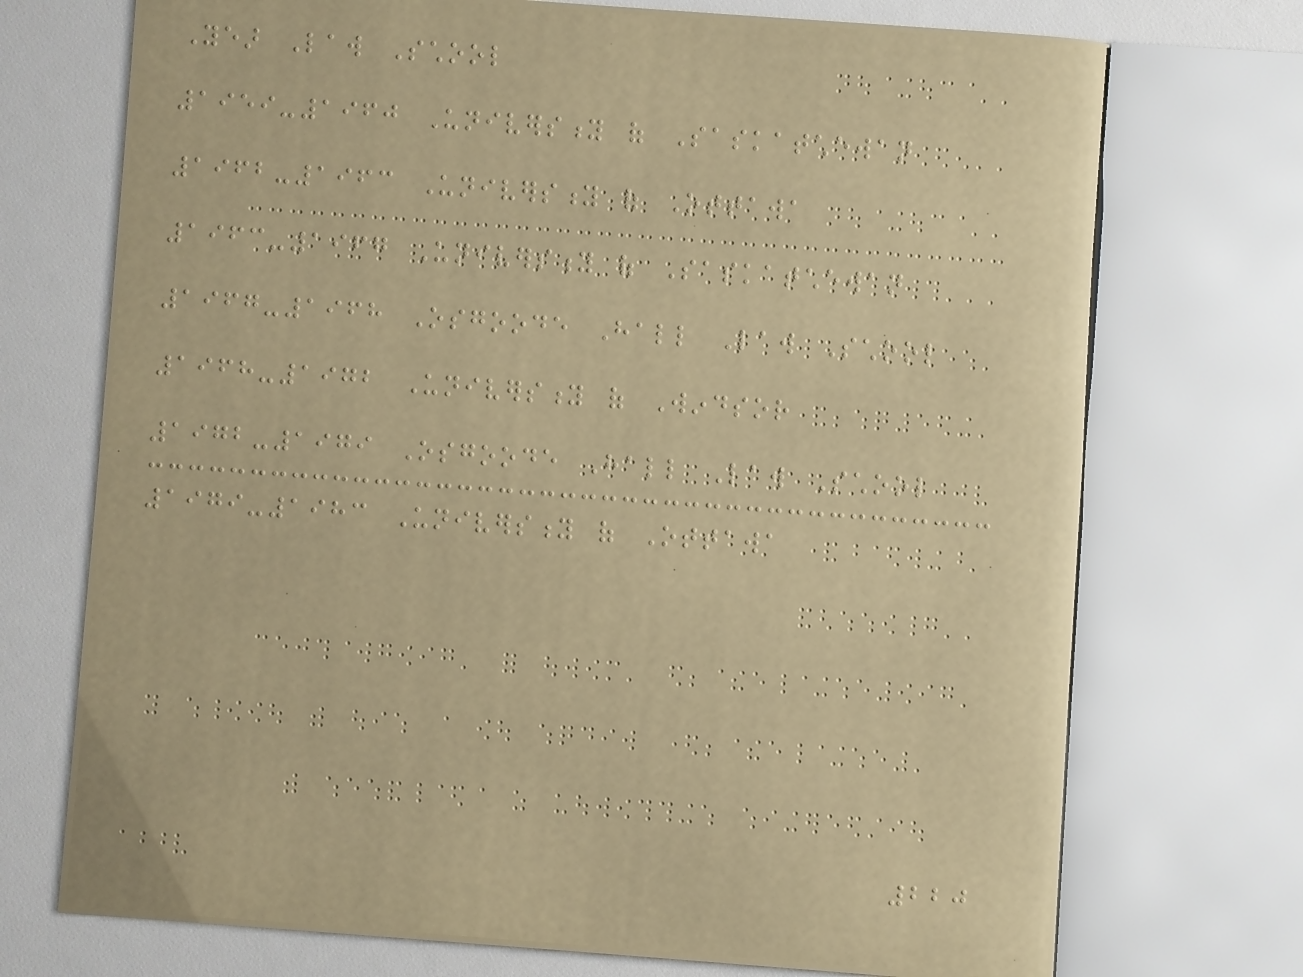Year Law School
1959-1960 University of Saskatchewan
1962-1963 University of Ottawa
1963-1967 University of Saskatchewan
1967-1968 Osgoode Hall Law School
1968-1972 University of Windsor
1972-1979 Osgoode Hall Law School
1979-1983 University of Ottawa
220
